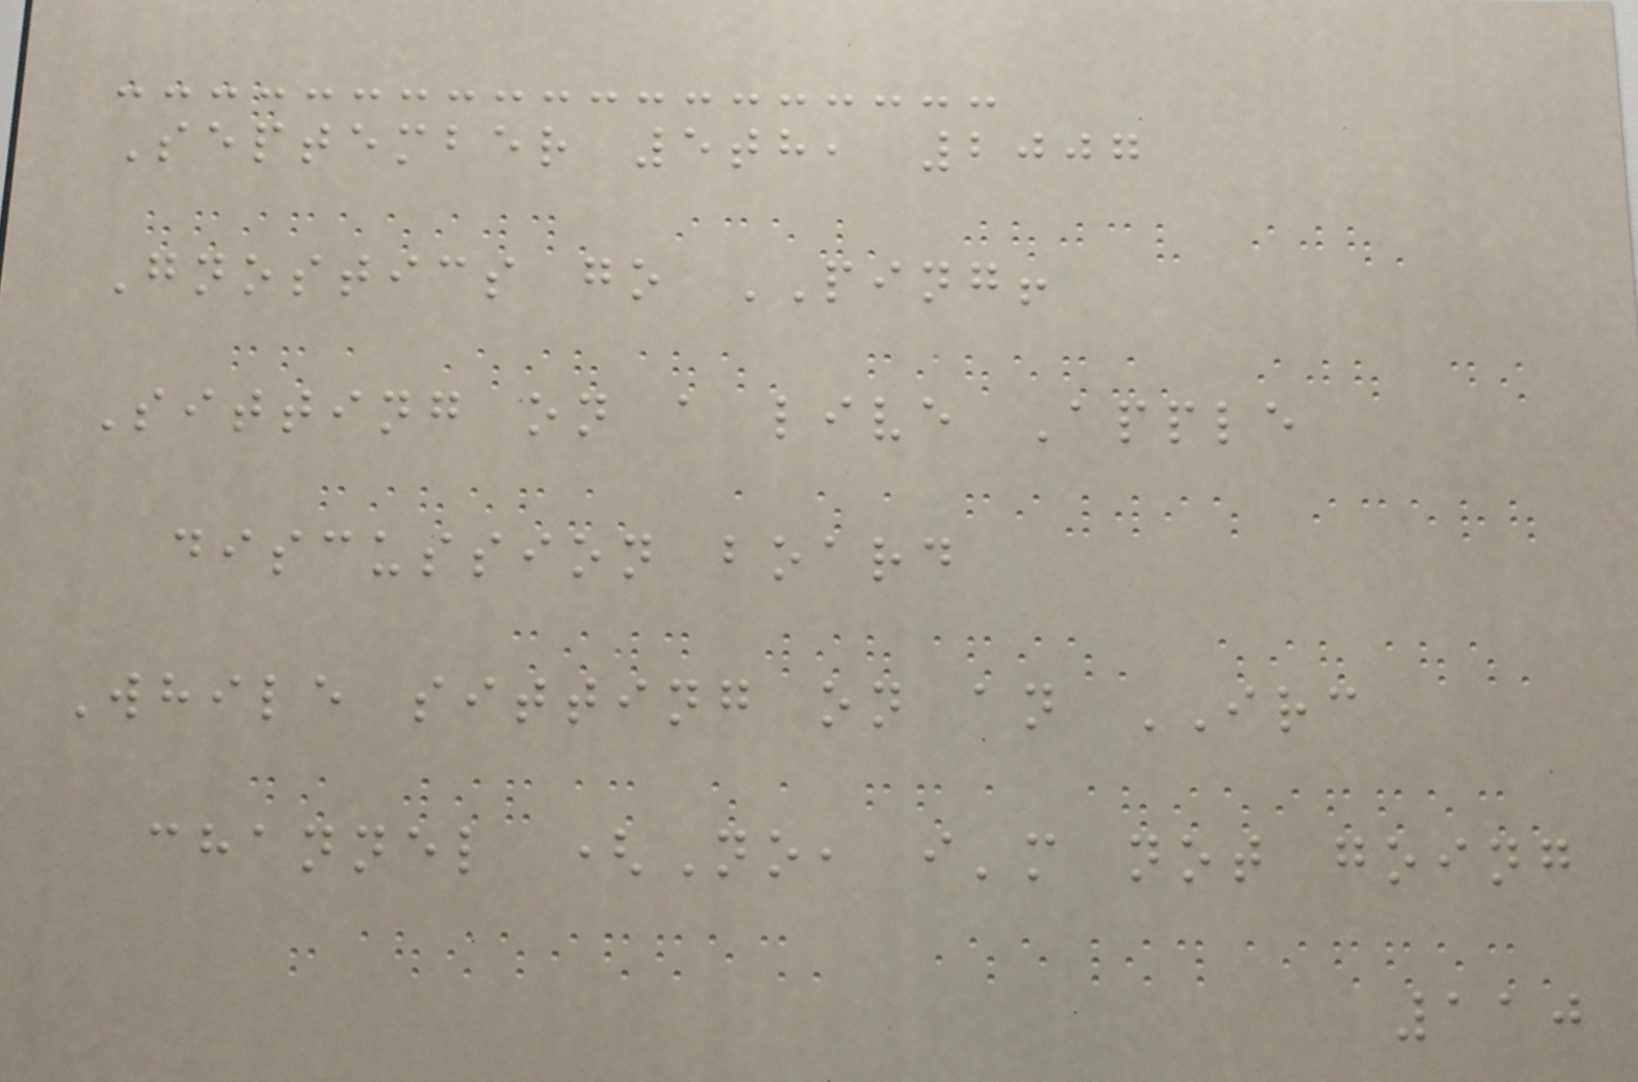September 5th, 2007
Gnostics go PING!
Sitting on a live Apple
discussion board
While sitting on an IRC
channel (No, i'm not going
110
